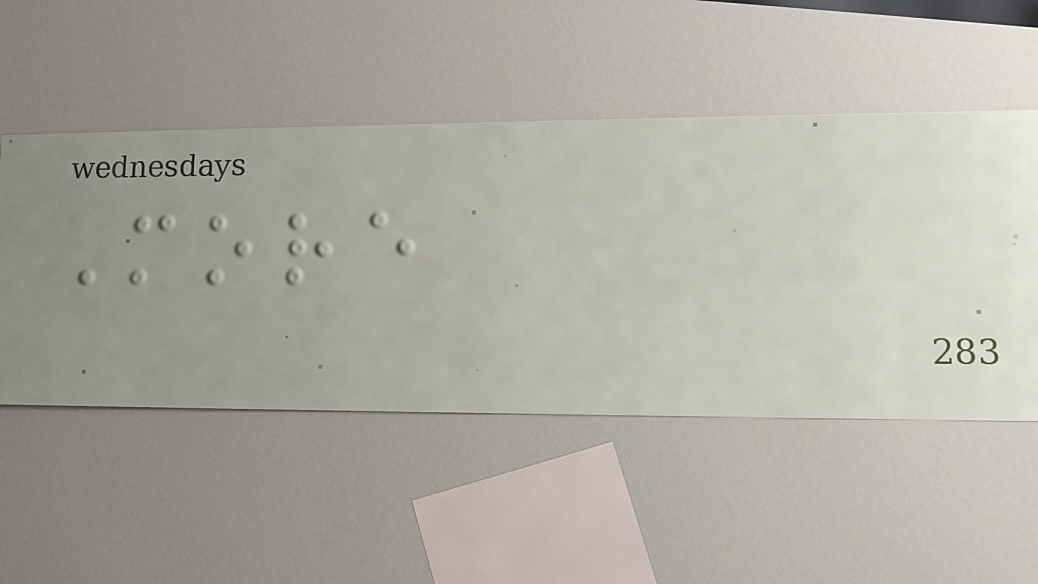More
